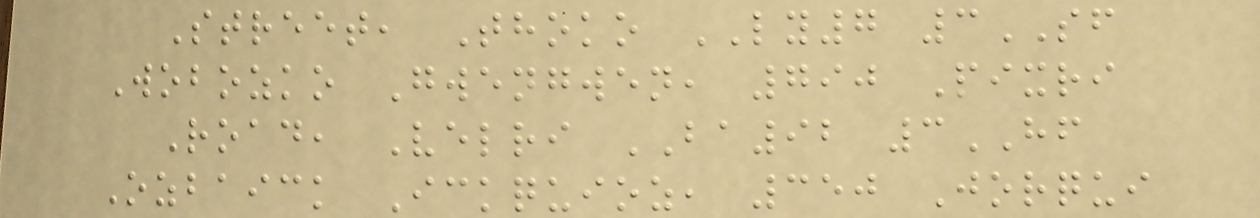Street, Thoko LY7 3SF
Wobozko Gwengwen, 790 Pixri
Road, Velri BA92 3HF
Ozbaick Ickquioz, 350 Jorqui
